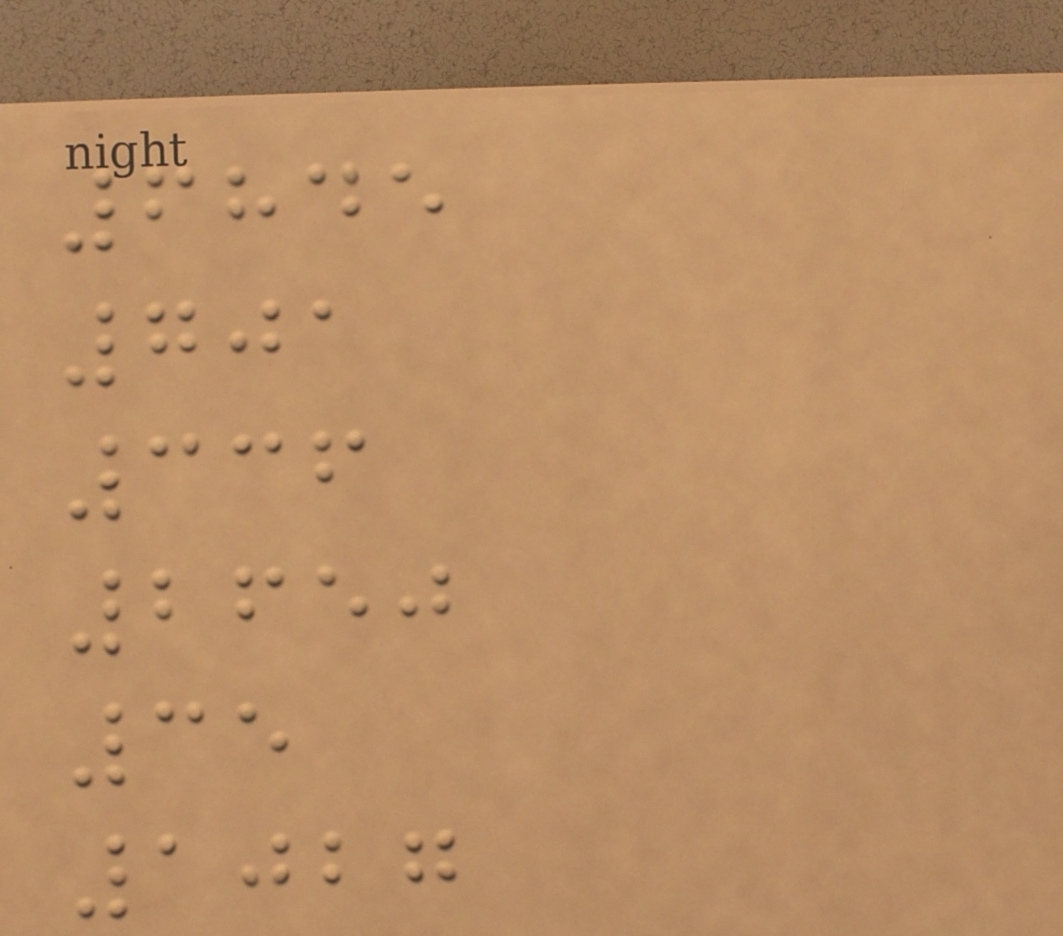6845
701
336
2650
35
1027
